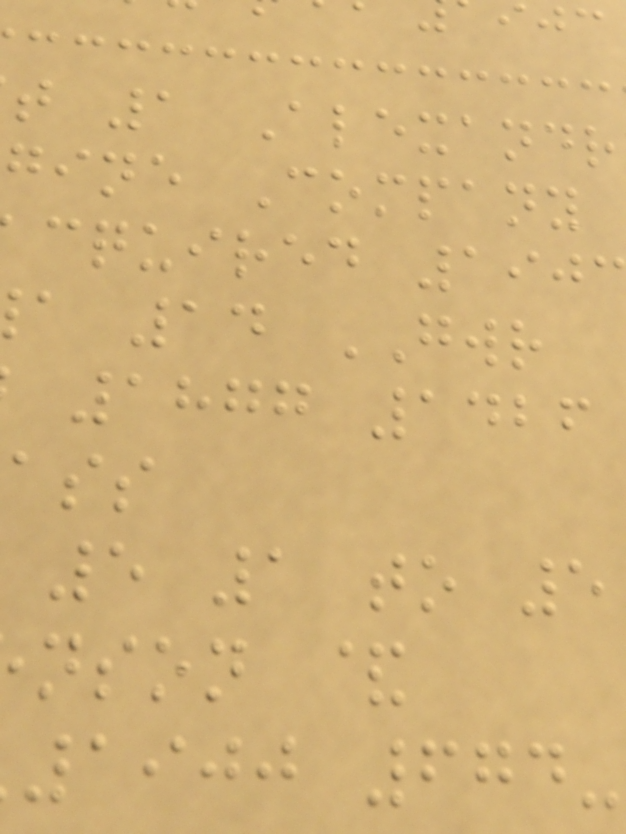t 1 Alexandr
gine Company
cquired 190
a 14 GWR
1877 1426
5 1 to 5
nson &
1900 674-
